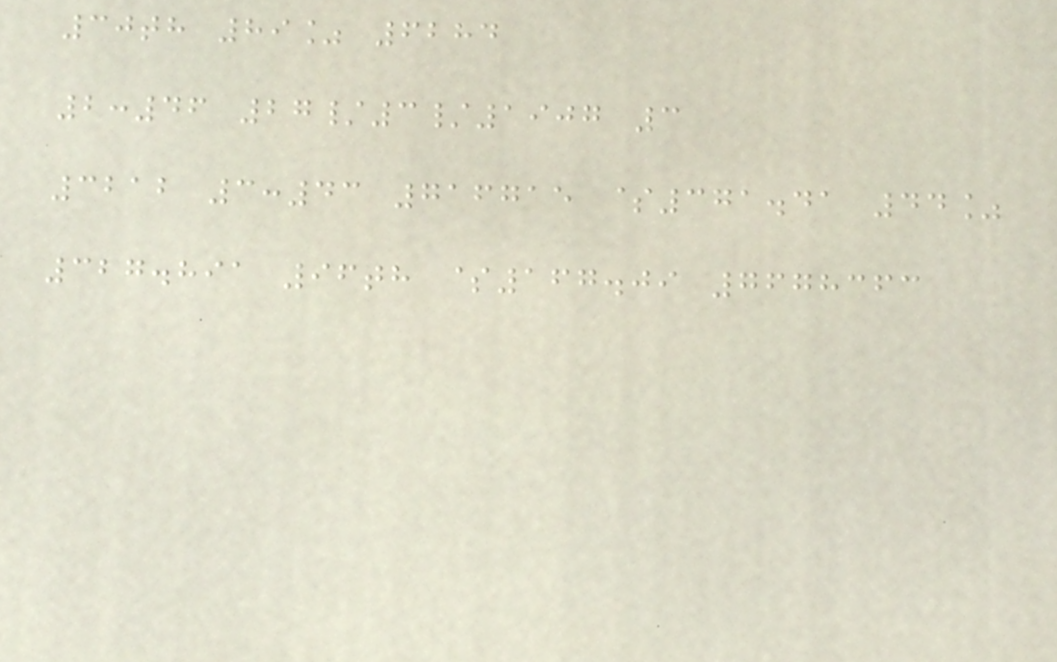30th 89% 6284
2:46 27/3/1907 3
3212 3:43 716715 $371.41 44%
327.891 96th $167.09 7678363
